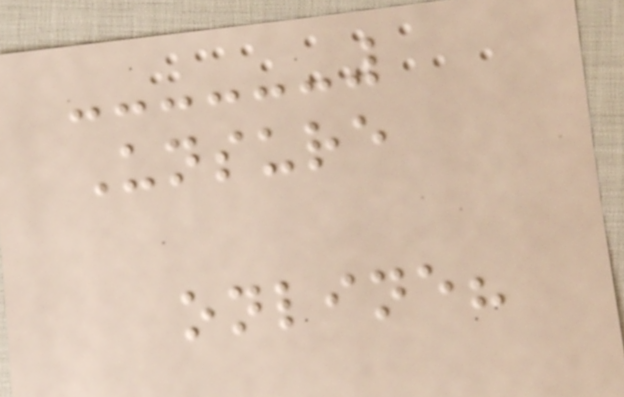Unsure
online?
